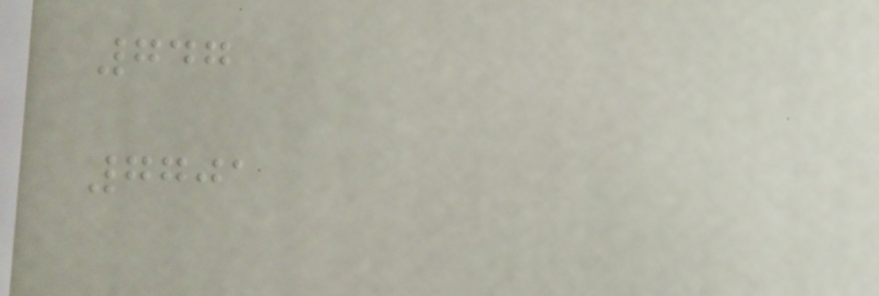747
7701
